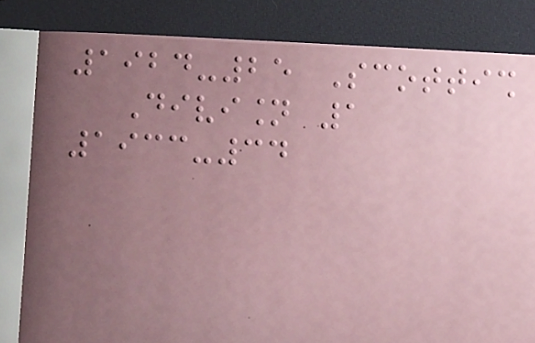1924-25 Scottish
Division 1
1933-34
